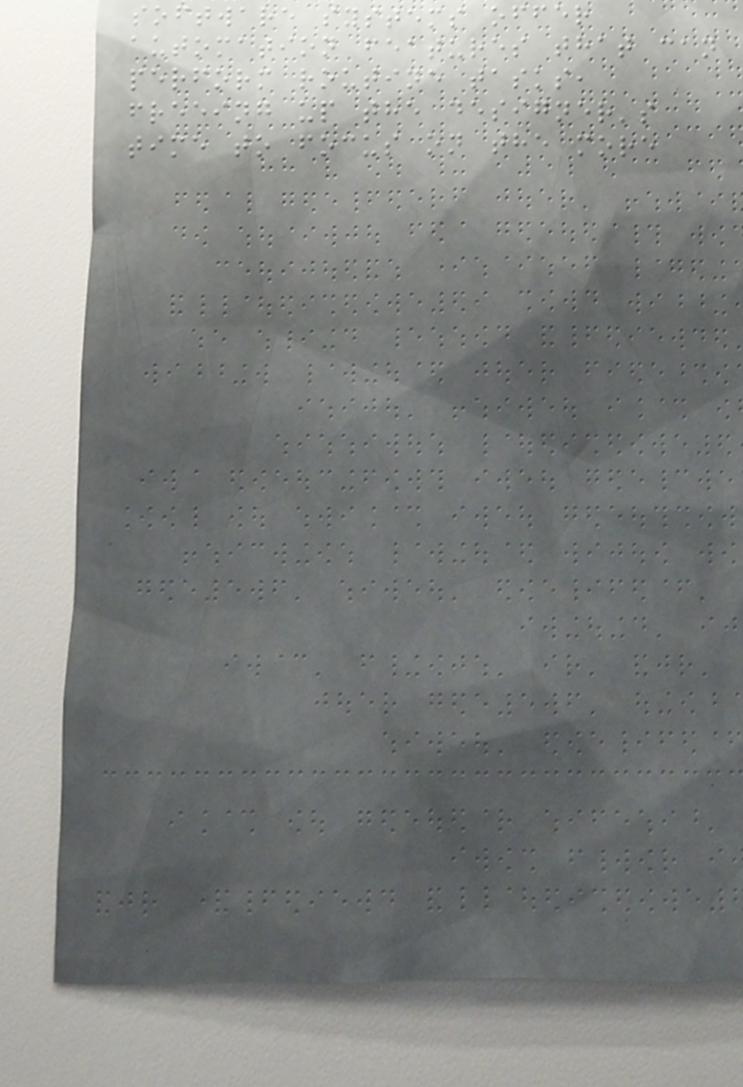software systems offer
automation features that can
perform routine tasks,
freeing up the designer's
time to focus on the more
